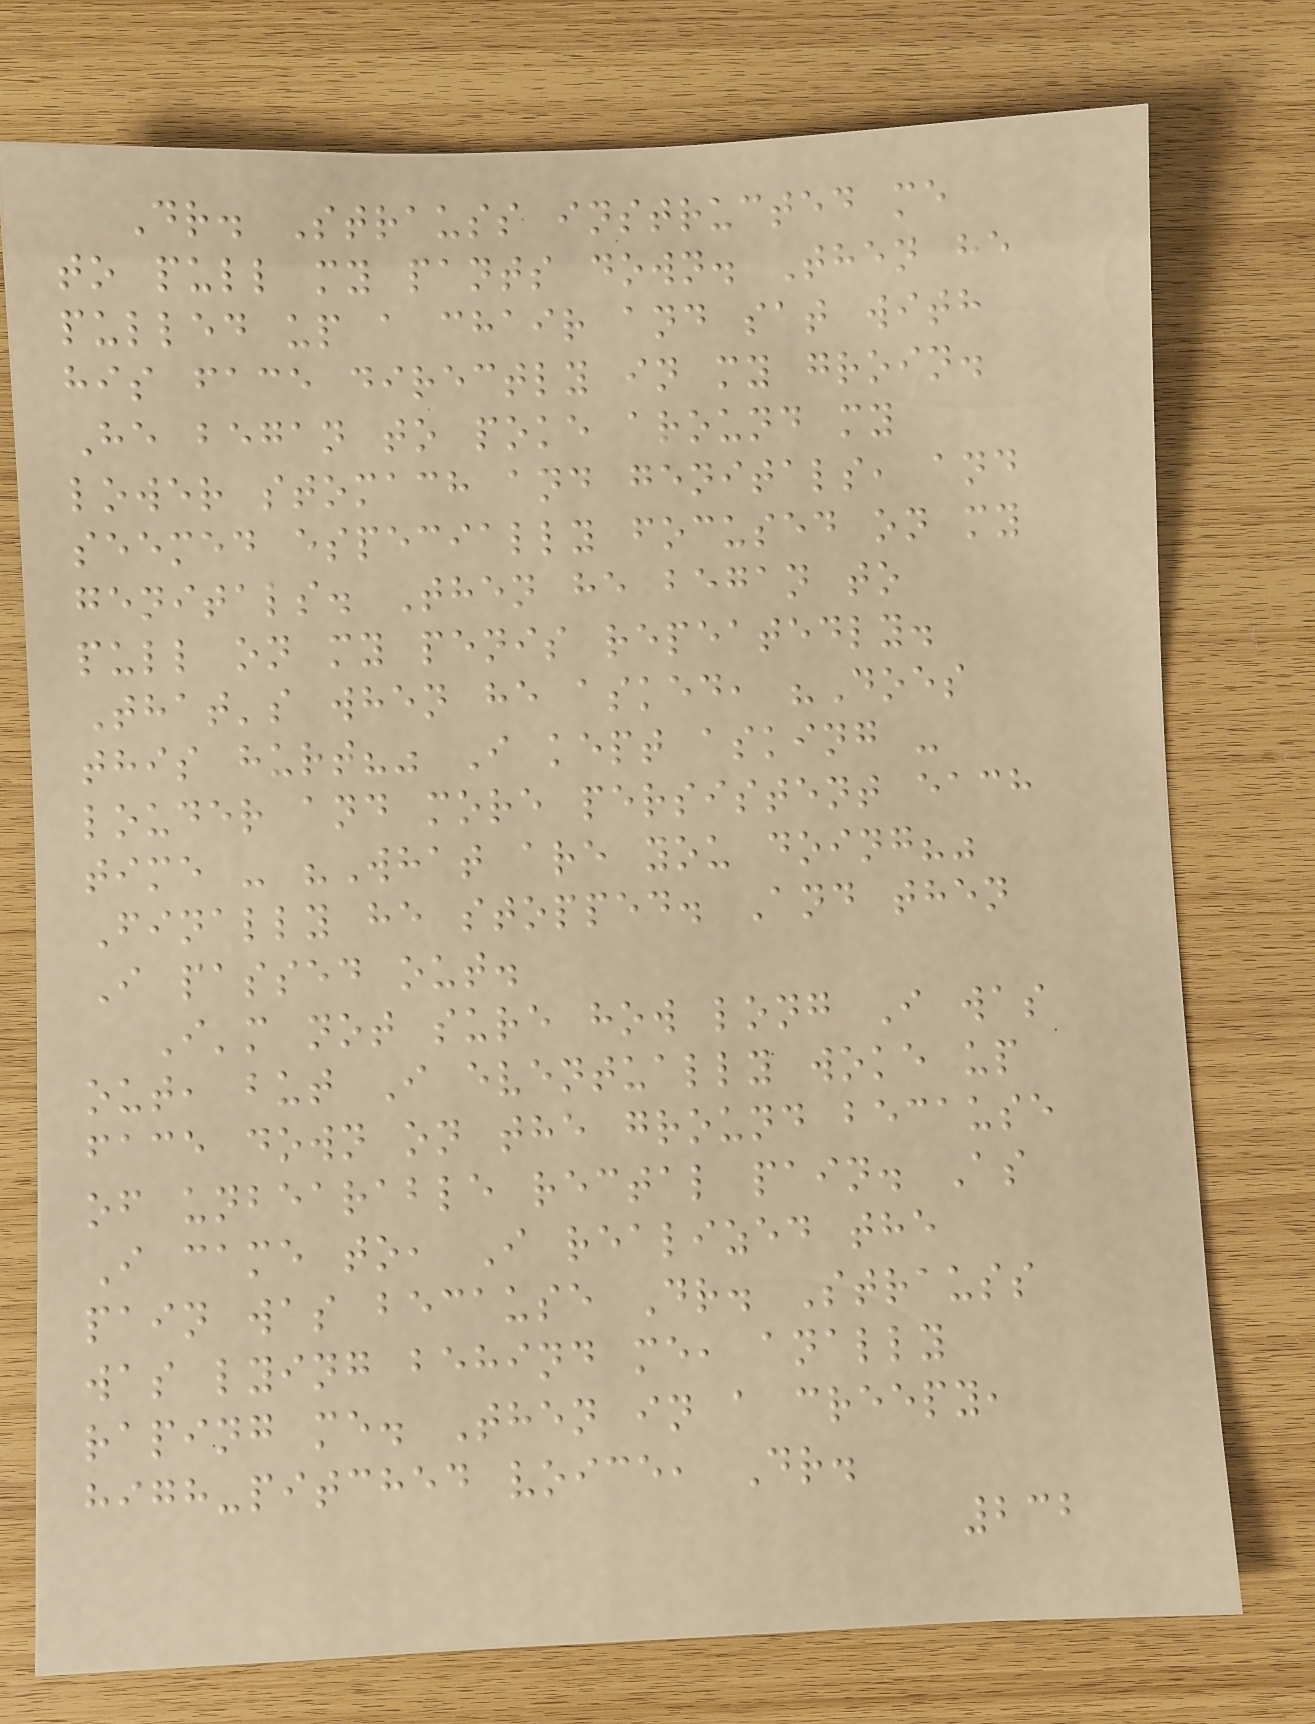Dr. Strauss instructed me
to pull my pants down. Then he
pulled up a chair and sat with
his face directly in my groin.
He began to poke around my
lower stomach and genitals, and
seemed especially focused on my
genitals. Then he began to
pull on my penis repeatedly.
That's when he asked, "Does
this hurt?" I kept asking -
louder and more persistent each
time - "What are you doing?"
Finally he stopped. And then
I passed out.
I'm not sure how long I was
out, but I eventually woke up
face down on the ground because
of unbearable rectal pain. As
I came to, I realized the
pain was because Dr. Strauss
was lying behind me, anally
raping me. Then in a creepy,
high-pitched voice, Dr.
232
